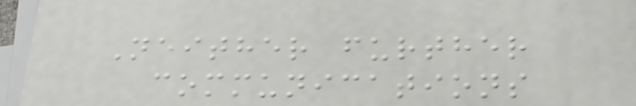Neither further
communications
